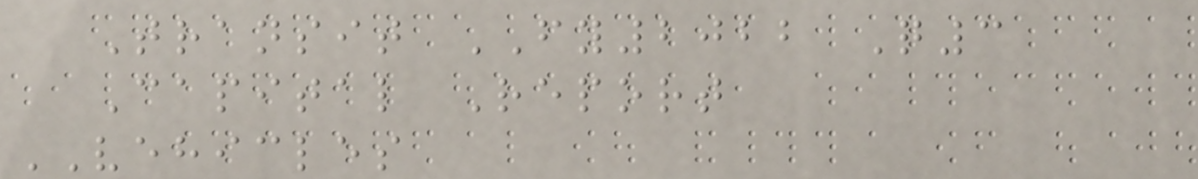Transit FY2022 Q3
Capital Report
VEHICLES
